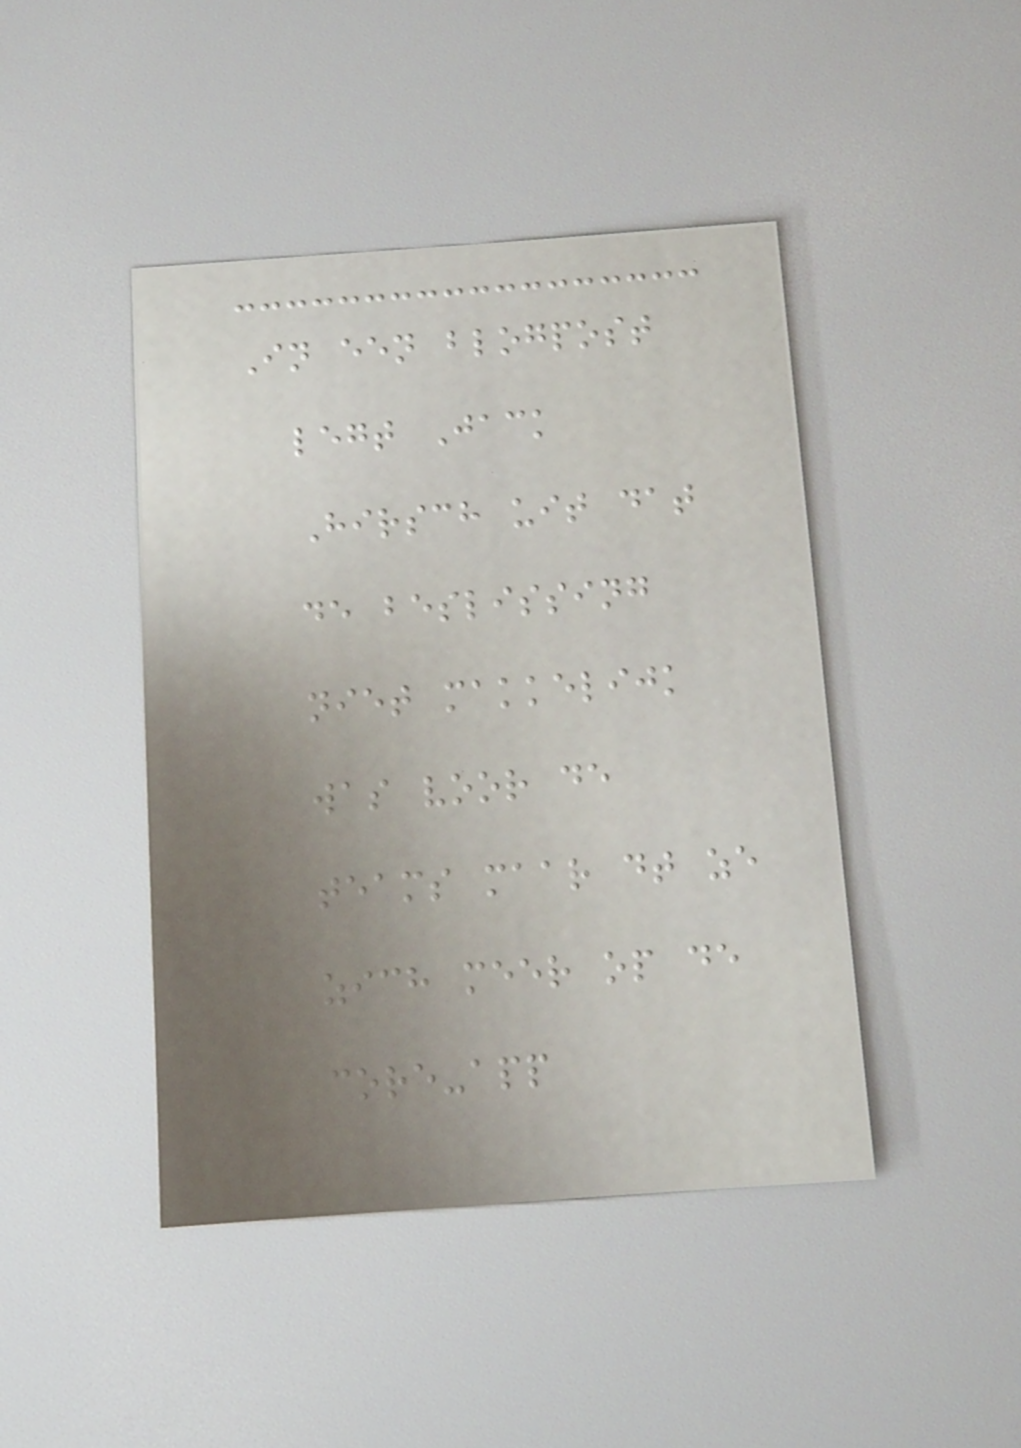In een blogpost
legt Jack
Hirsch uit dat
de beslissing
niet makkelijk
was voor de
teams maar dt ze
zich meer op de
core-app
